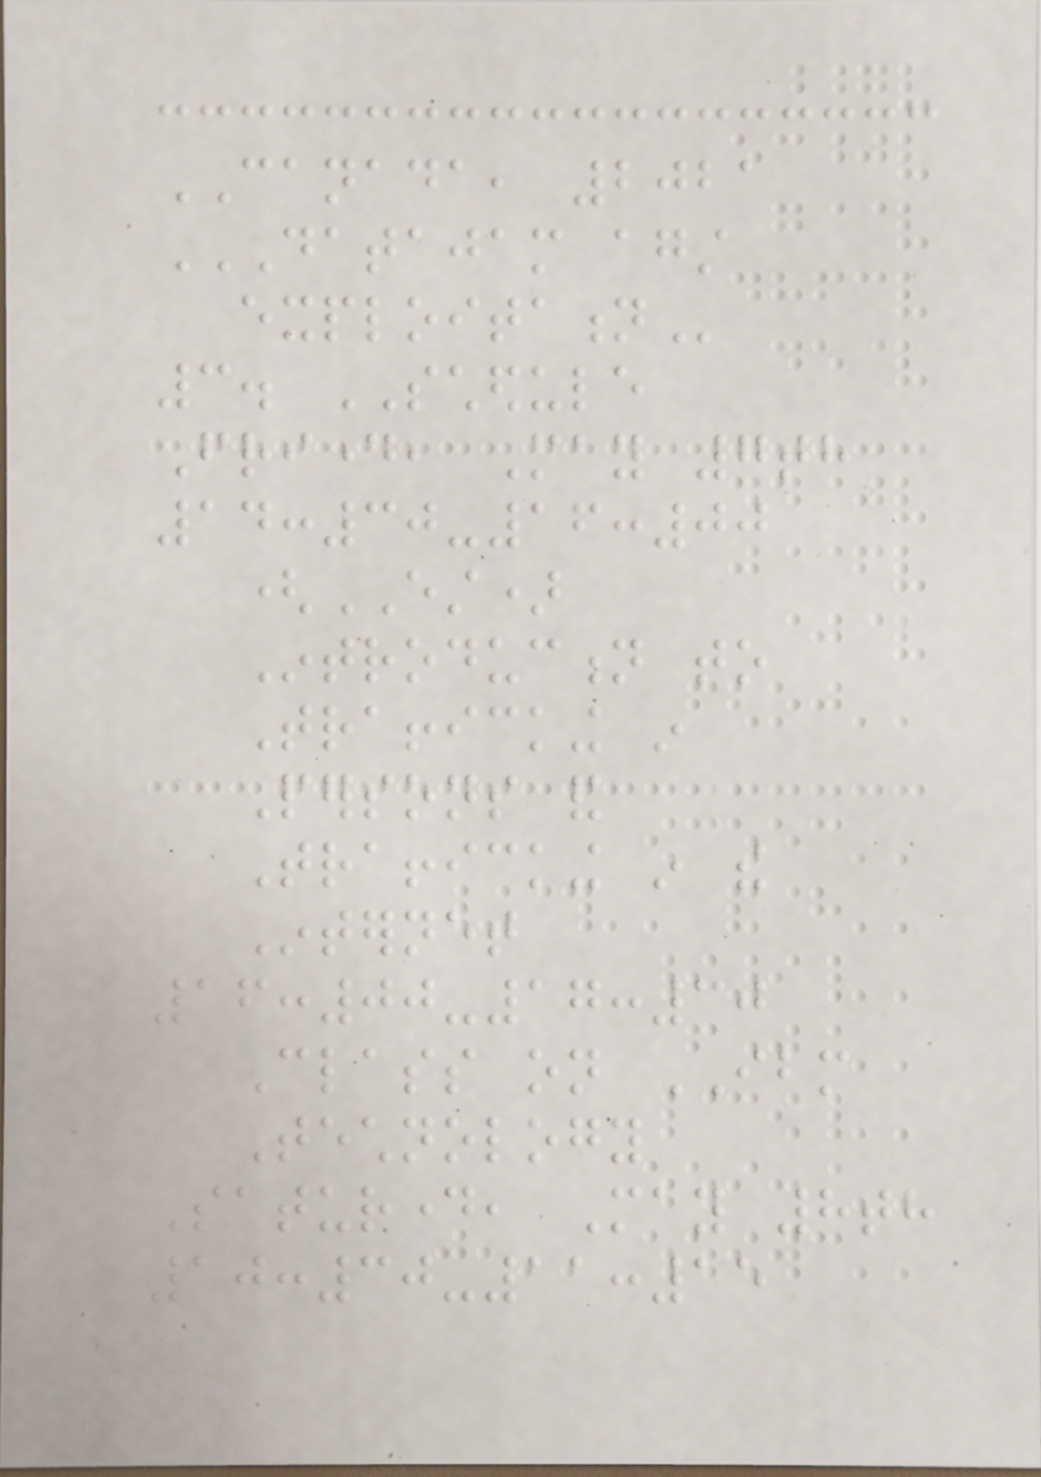CANADA, 2021
DATAJAM AGAINST
EXPLOITATION
3. SCHEDULE
Friday, May 7th
14:30-16:00
(EST)
Introduction to
Trafficking in
Persons and
Trafficking in the
Internet
16:00-17:30
Class on IBM
Technology
Saturday, May 8th
10:30-11:15
